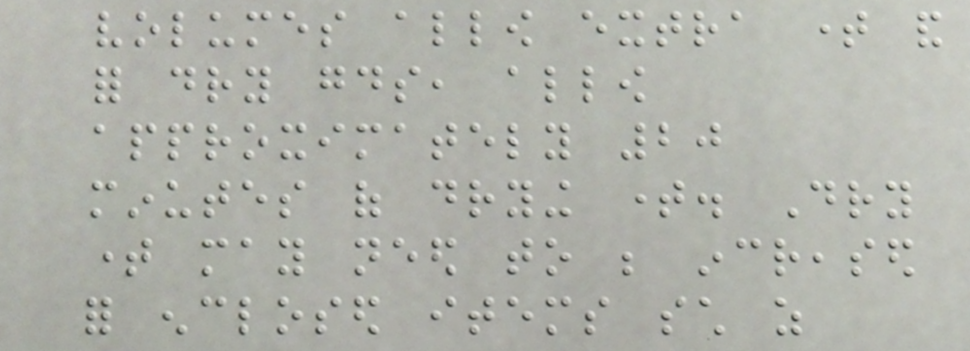volumes allow extra time and
for dry goods, allow
approximately 20
minutes of drying time. Dry
time may need to be increased
for enclosed items such as
